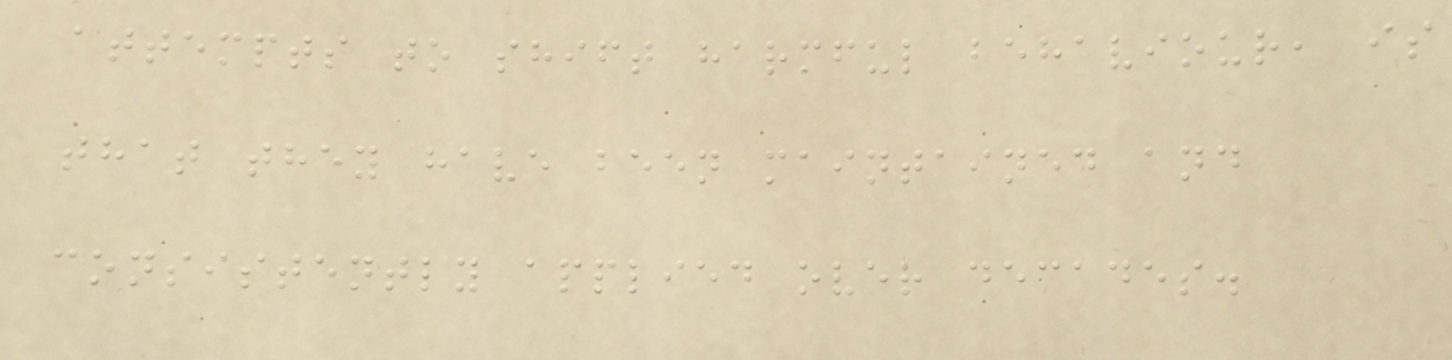attempts to shift harmful behaviour, is
that they have been maintained and
consistently applied over decades.
